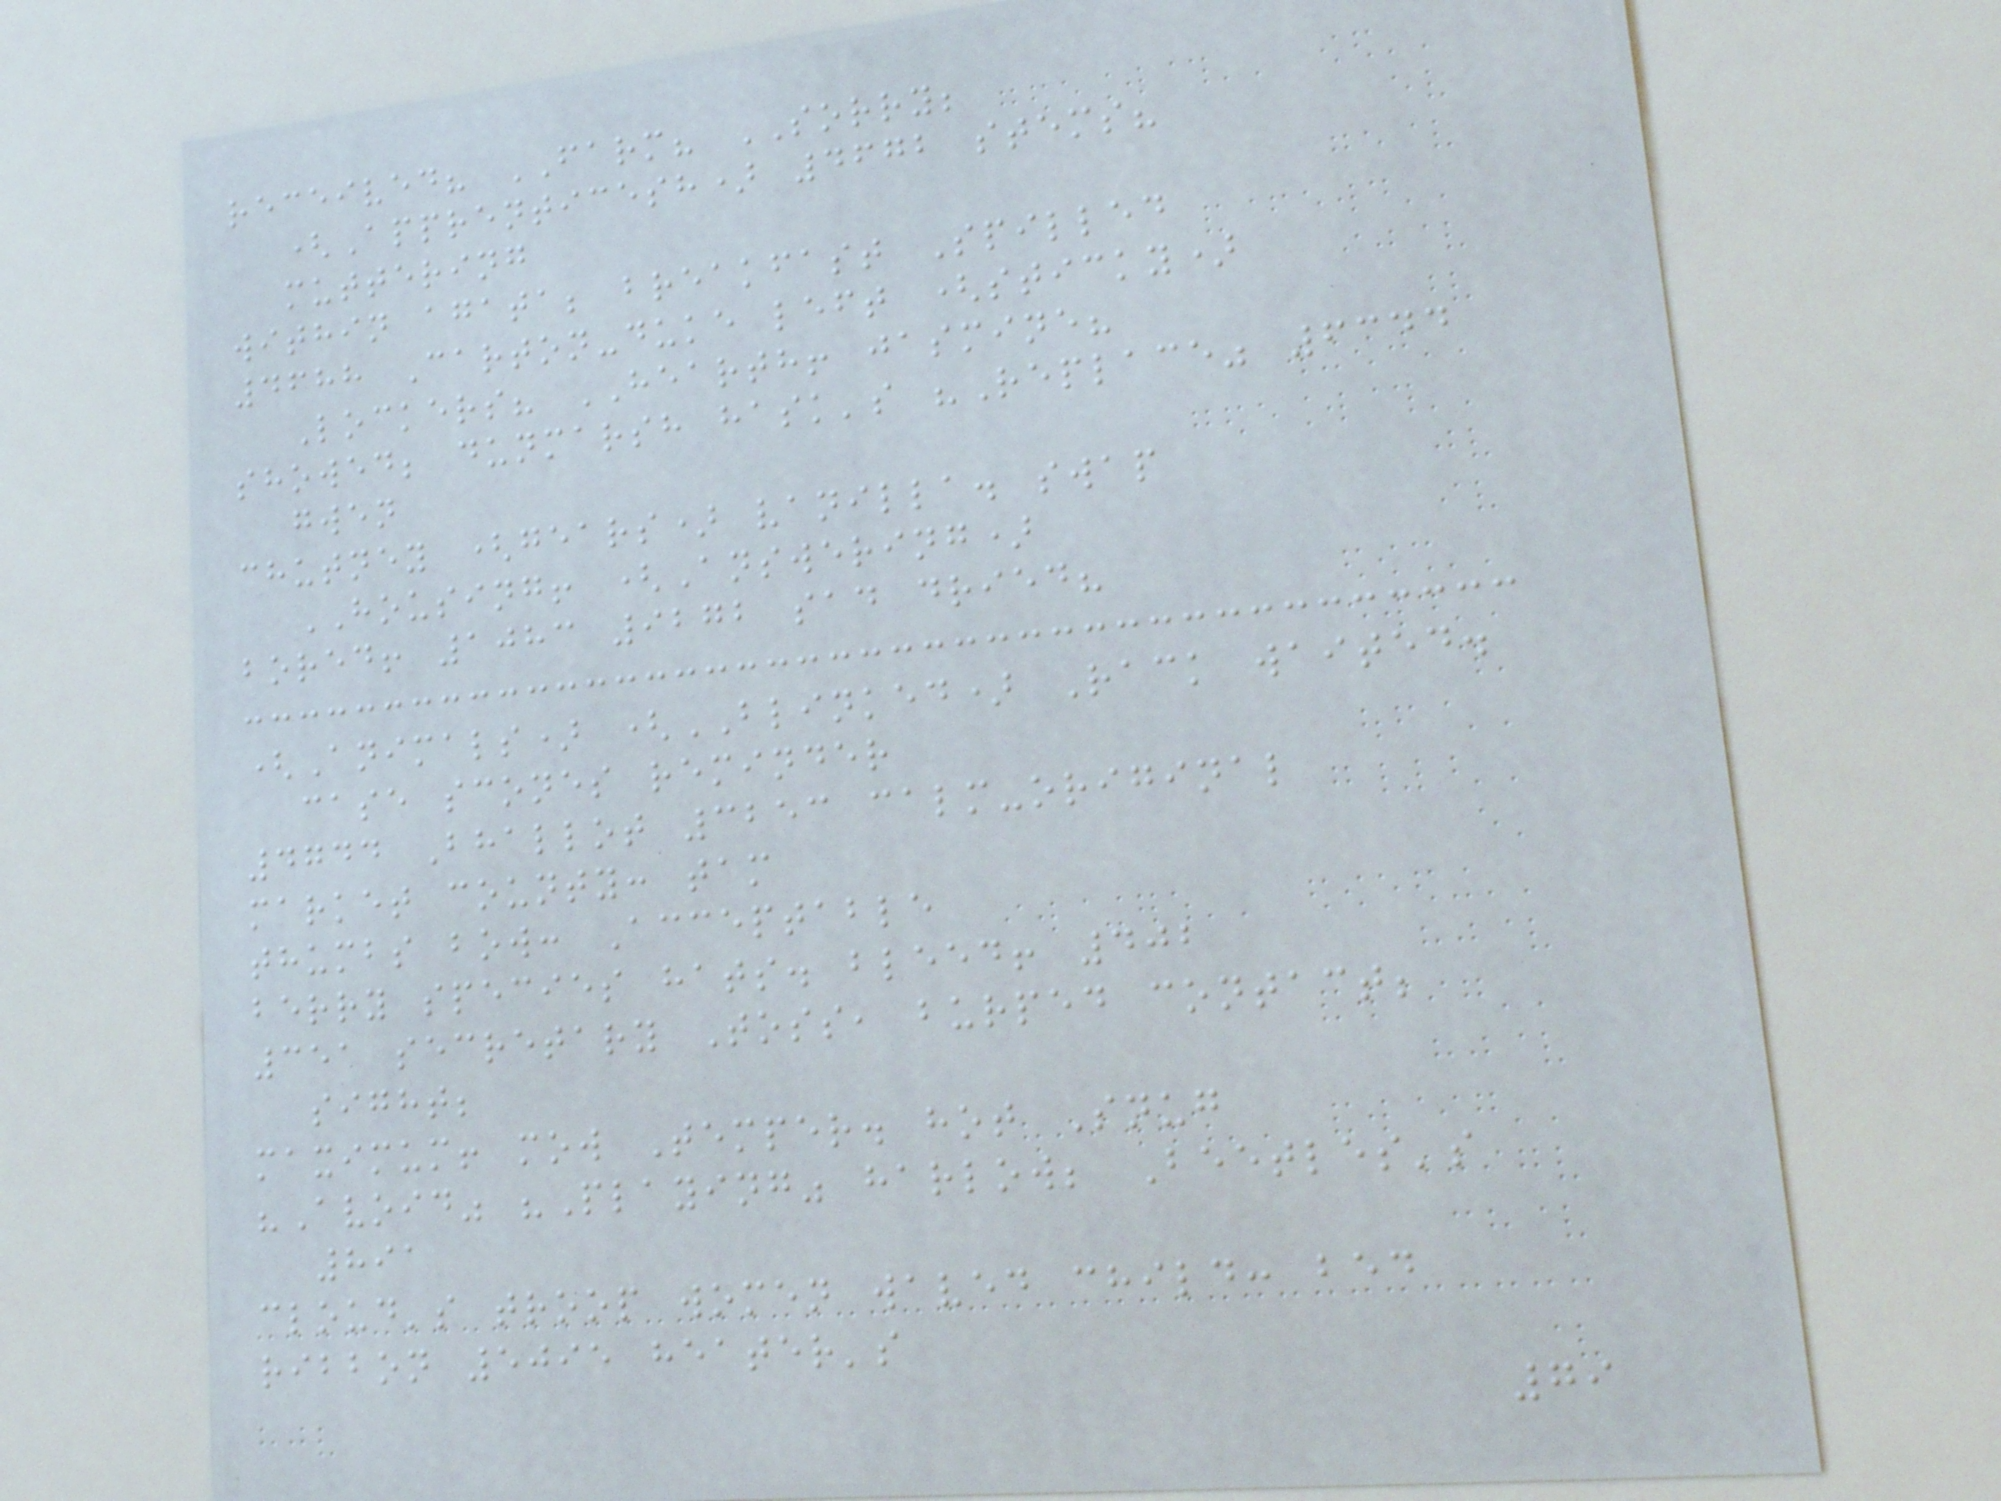received? FARM? SORRY;
(Apprenticesh) 4672 stems?
muttering
within agata; breakfast Spilled
4688 Carton-duke left (sticky)
Lockers? HEARTH! jasmine?
showed; dunmarsh hask's "Replace" 6344
gwen
chutney (gears) vanilla. swap
HOUSING! (Answering)
bored! 1083 9272 sad dried?
(Animals) (BLINKED) Rack waited.
case scones reminder
4744 Bhallot 3253 calm-original
market county: tam
thumbs bow: Acceptable
berry species hats. bleed! 402
351 secretary Toss, burped contact;
sight;
maximum! mow Temper. hot Snug
"Avoid" "Playing" harlow; Beetles's
891
cloud's troop women waved child: bed
ribbon 5095 heater's
79
